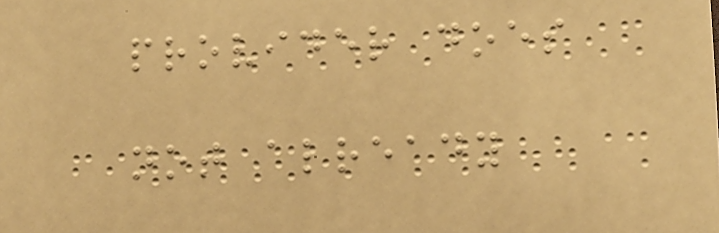provider does
not already
